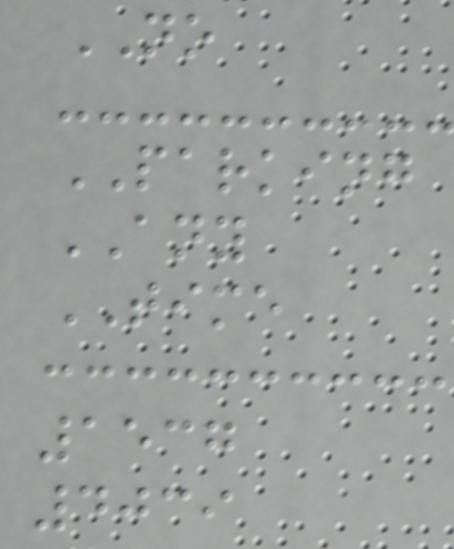NO
PARKING
ANY
TIME
1537
4039
